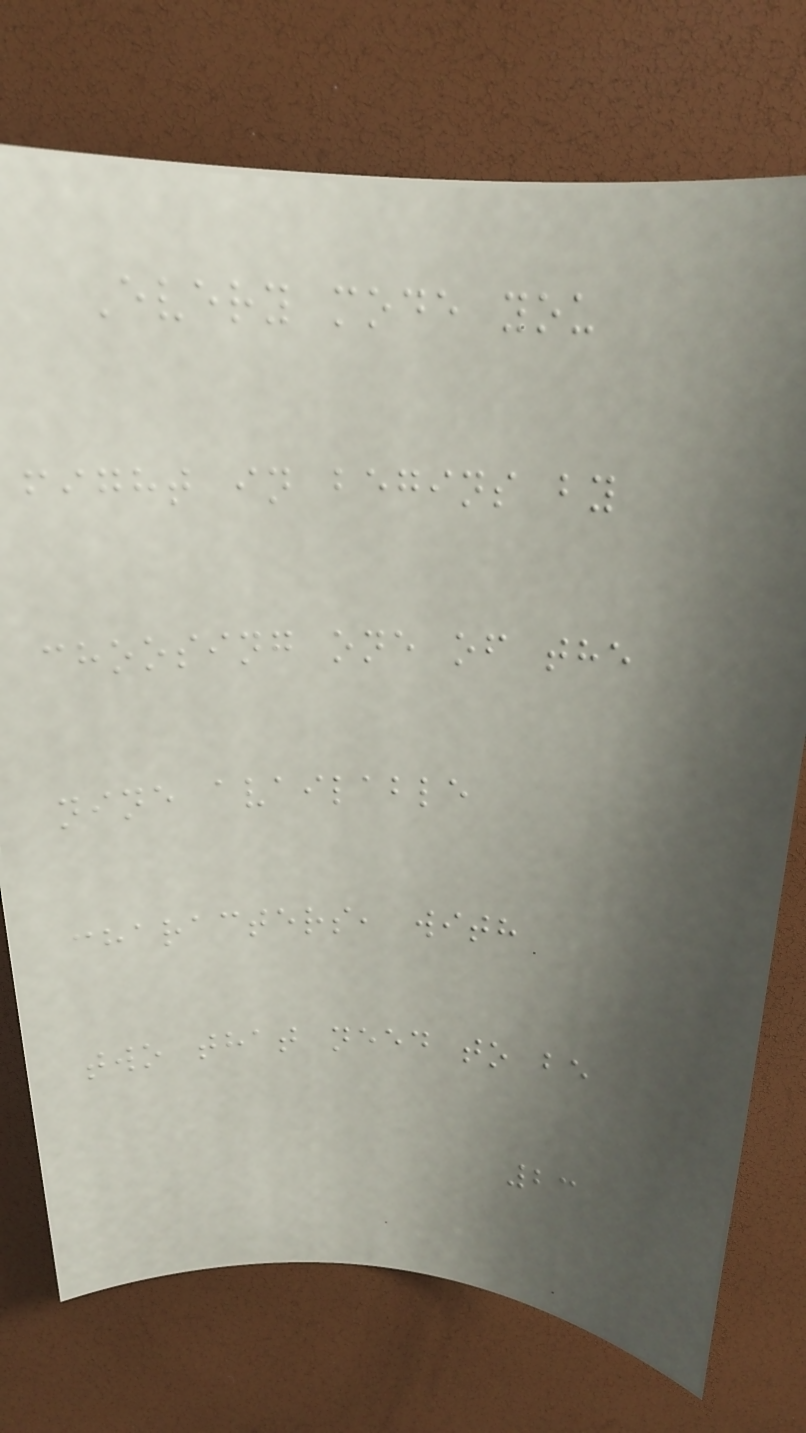Every mode you
fight in begins by
choosing one of the
nine available
characters, with
two that need to be
23
